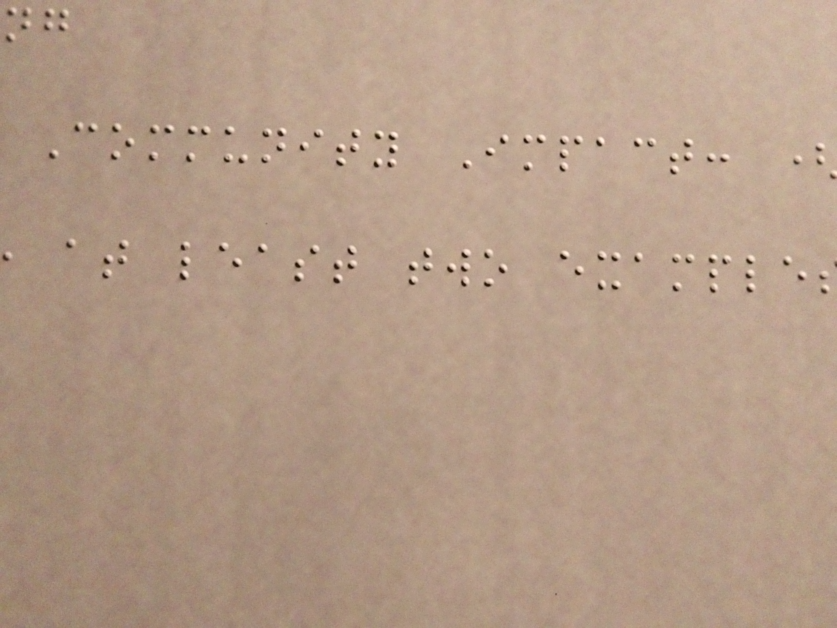Community Impact:
at least two example
